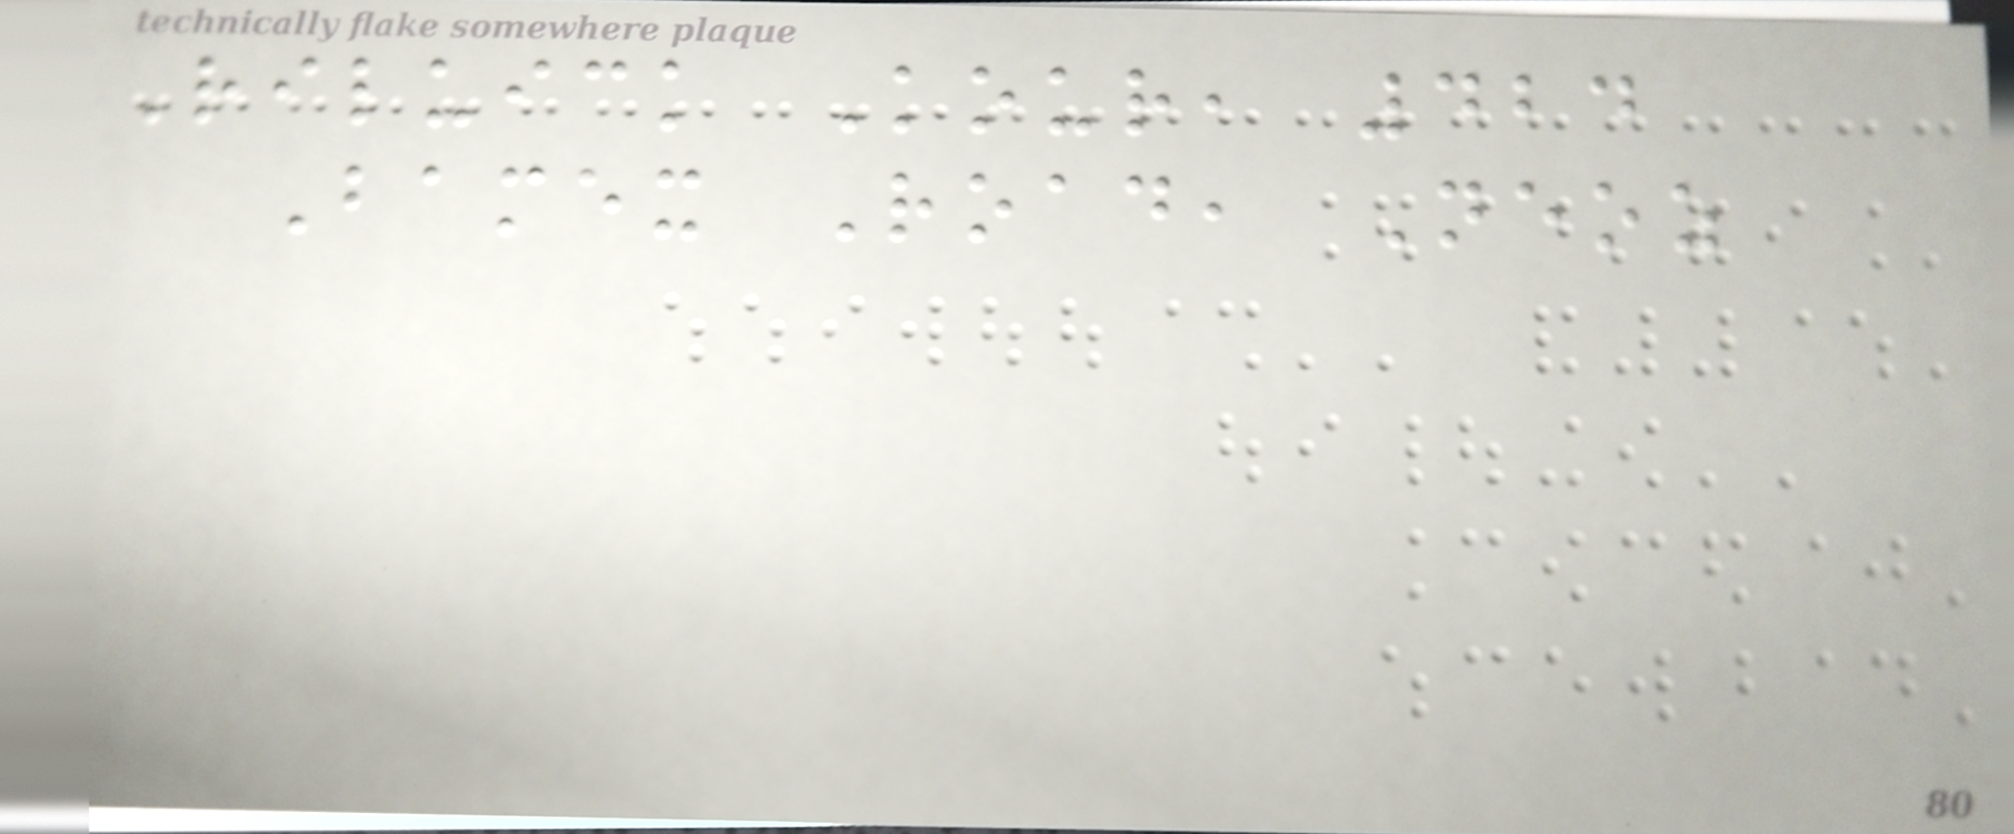Riluick Kour, 424
Bamex Road, Neoz
